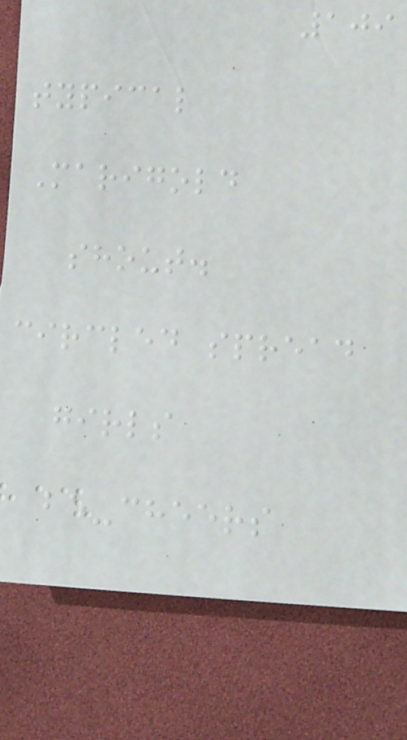109
typical
Marigold
shout.
circled spread
girls
be-cheers
